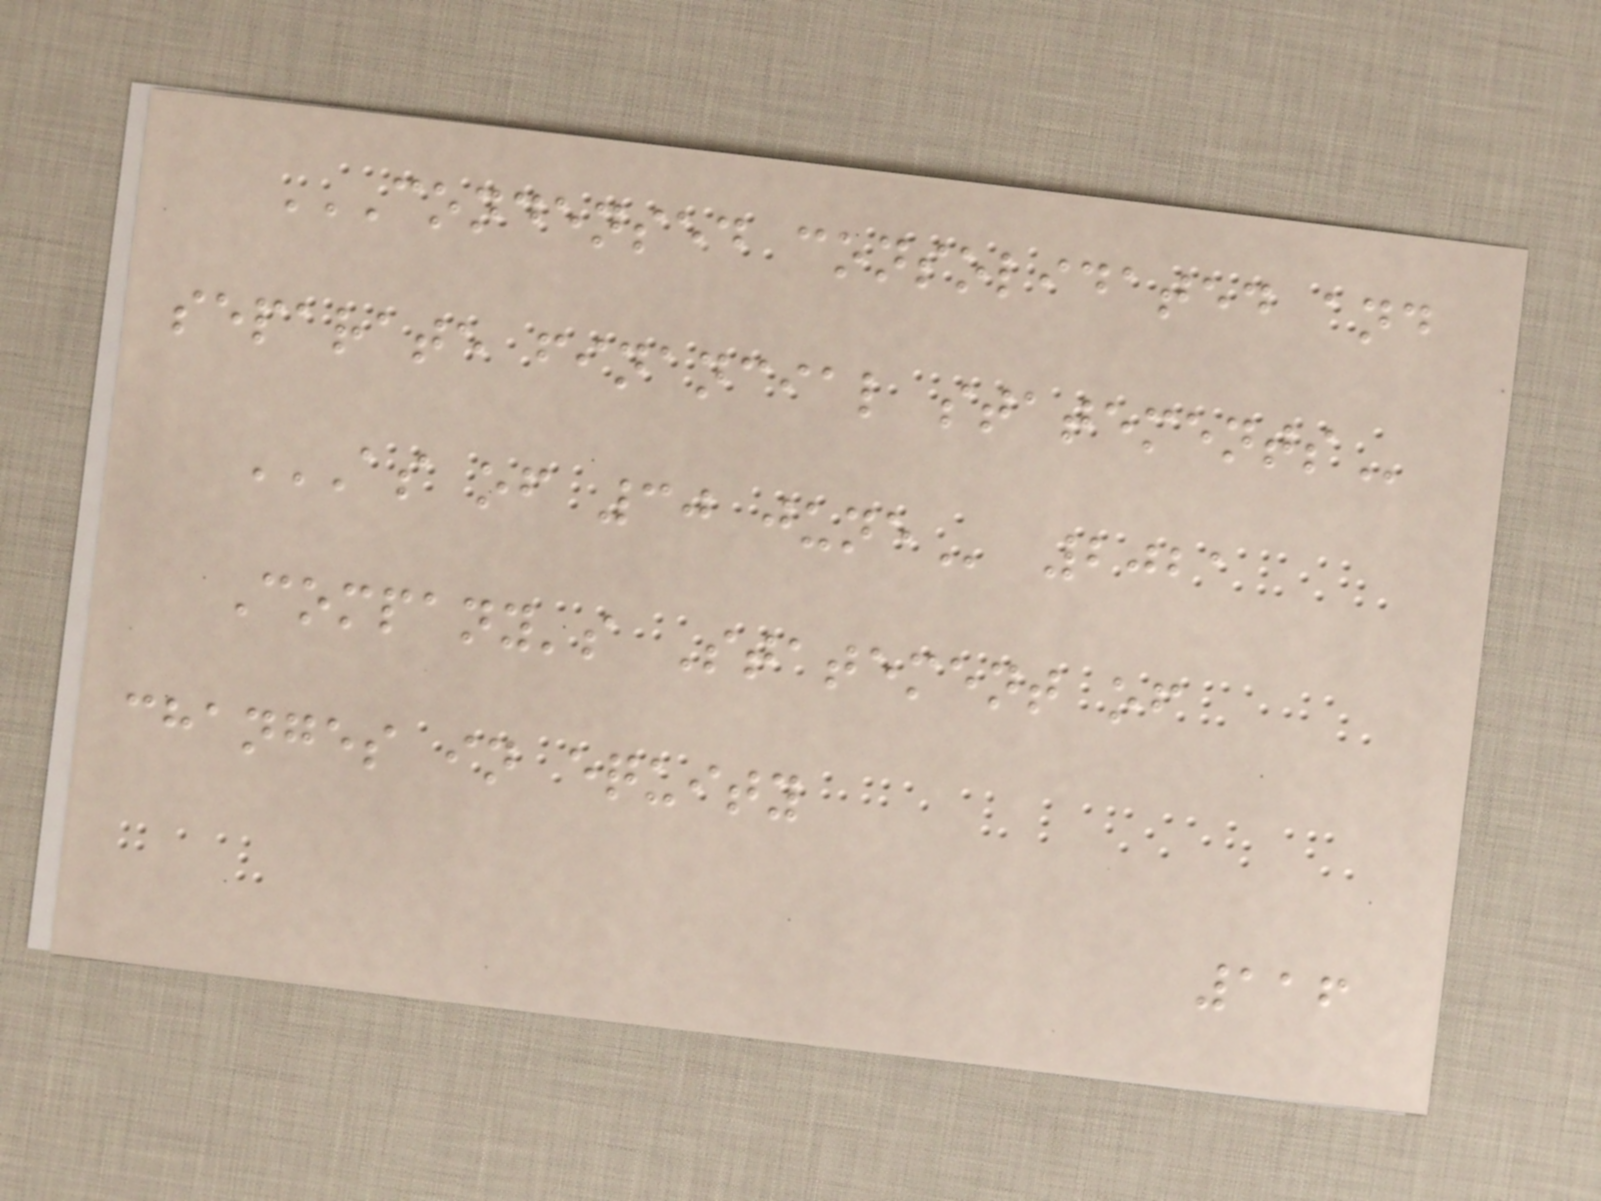CONDENSED CONSOLIDATED AND
SEPARATE FINANCIAL STATEMENTS
AS OF 30 JUNE 2021
Company's Statement of
changes in equity
116
